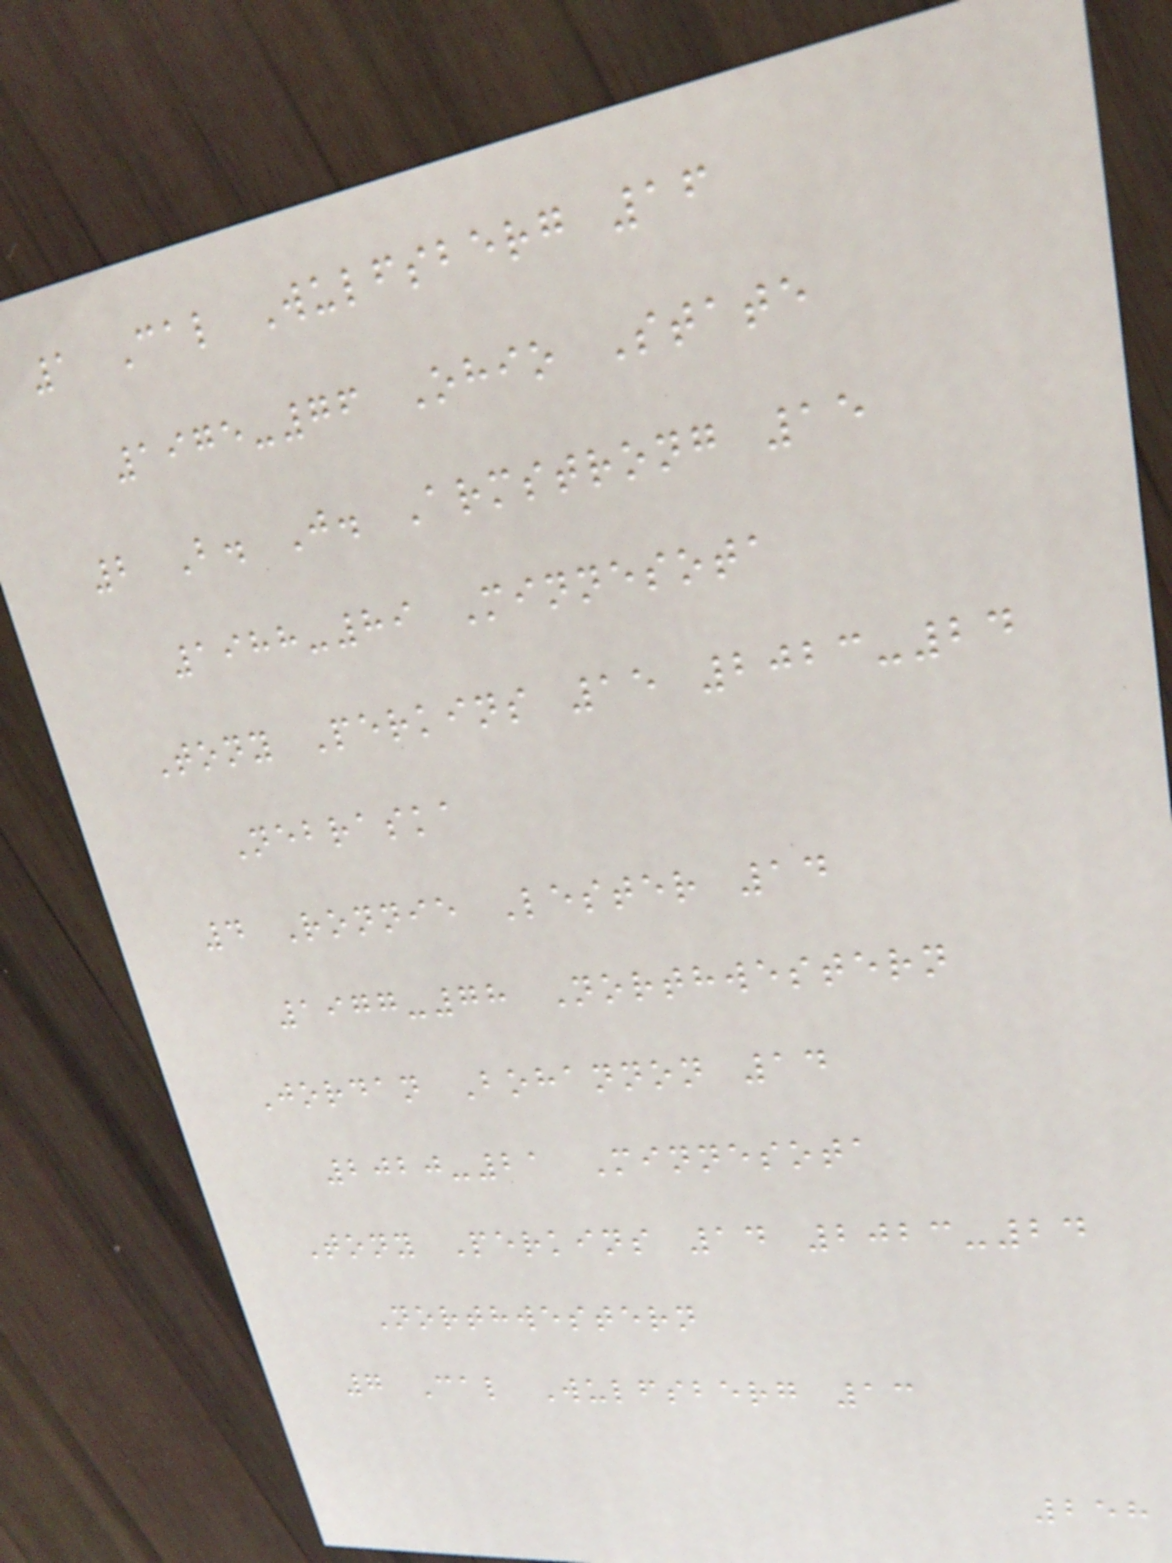1 Cal Wulfsberg 16
1975-76 Ohio State
2 B. J. Armstrong 15
1988-89 Minnesota
Tony Perkins 15 2023-24
Nebraska
4 Ronnie Lester 14
1977-78 Northwestern
Jordan Bohannon 14
2020-21 Minnesota
Tony Perkins 14 2023-24
Northwestern
7 Cal Wulfsberg 13
258
